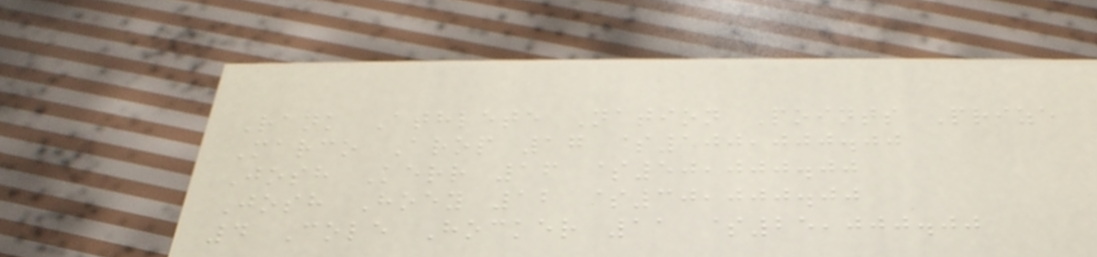Rank Athlete Nation Points Prize
Marco Arop 17 $100,000.00
Josh Kerr 16 $50,000.00
Josh Hoey 12 $30,000.00
4 Cole Hocker 11 $25,000.00
